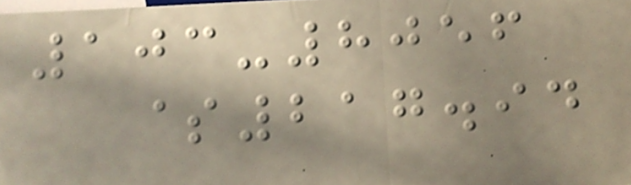103-8056
$217.94
